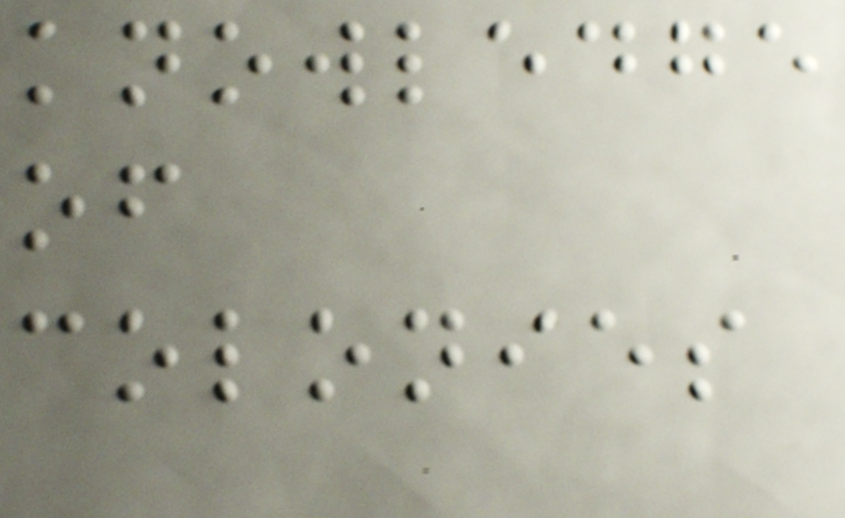knowledge
of
colonies
